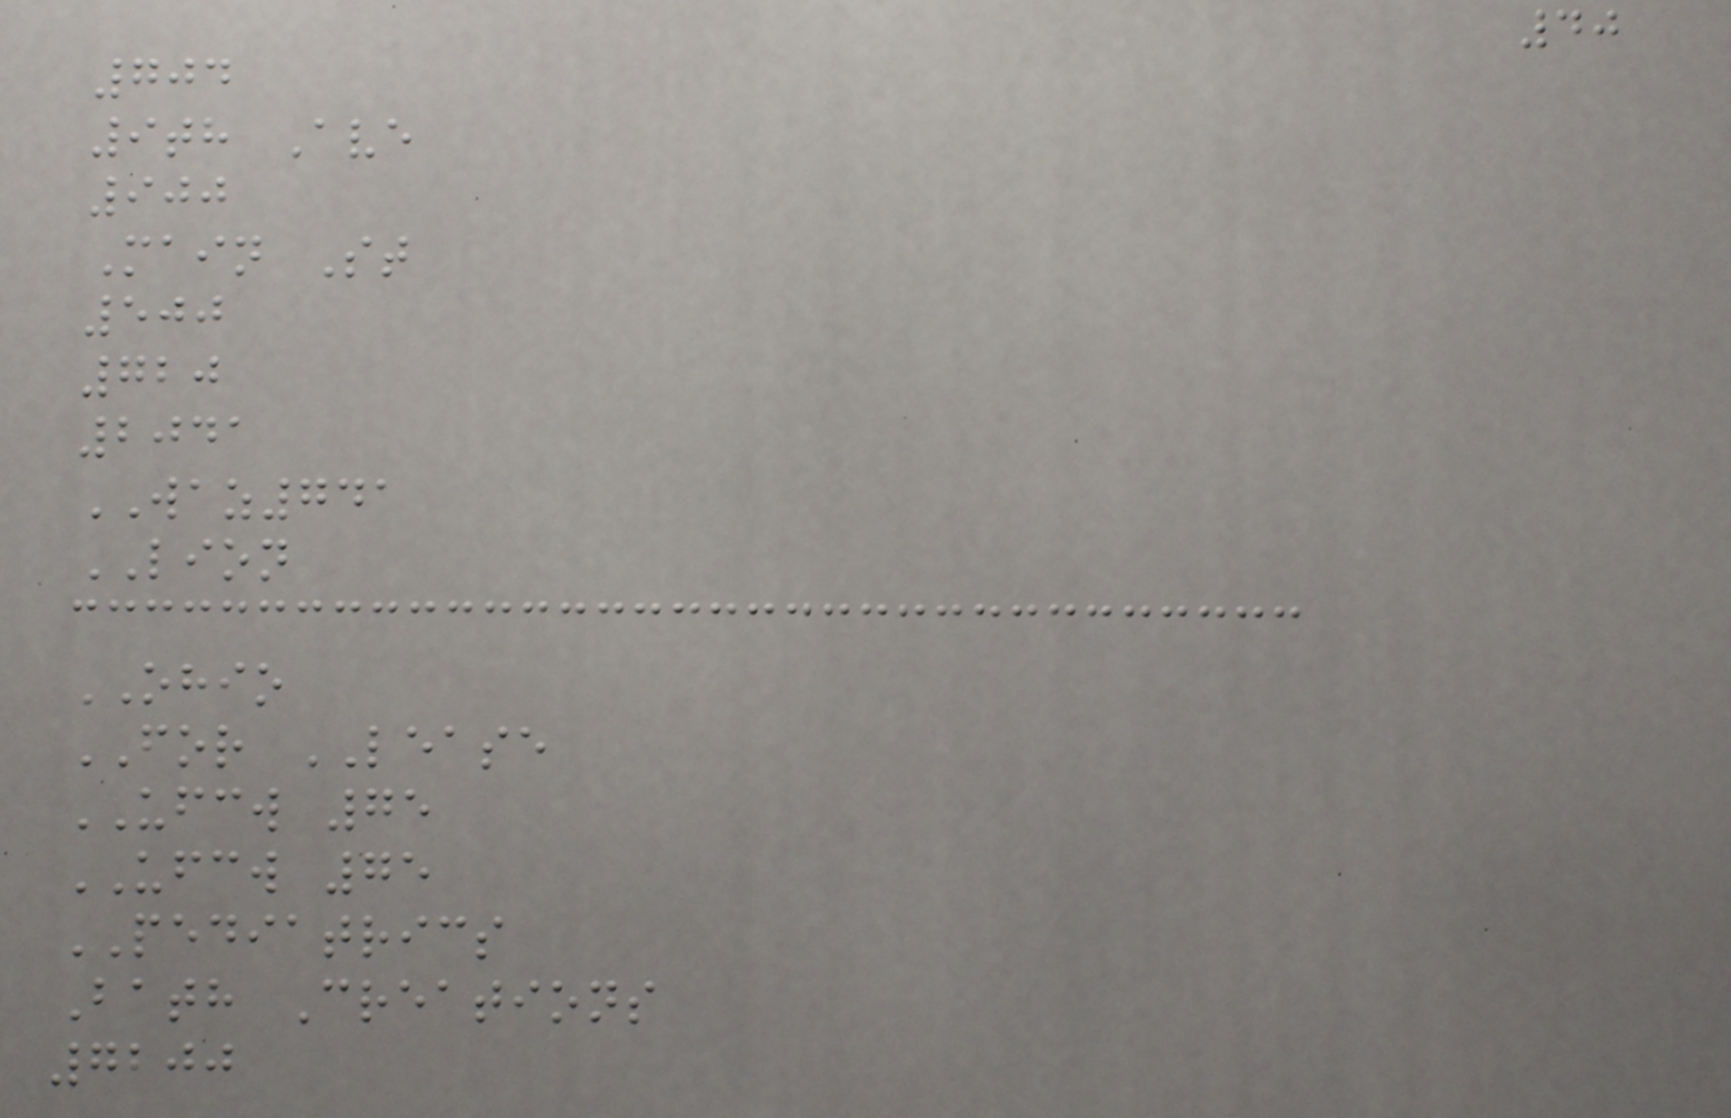40
704
9th Ave
900
Main St
500
720
2041
WAZ741
LION
OHIO
FOR LEASE
UFCW 75
UFCW 75
PEDIATRICS
Bath Creations
7200
